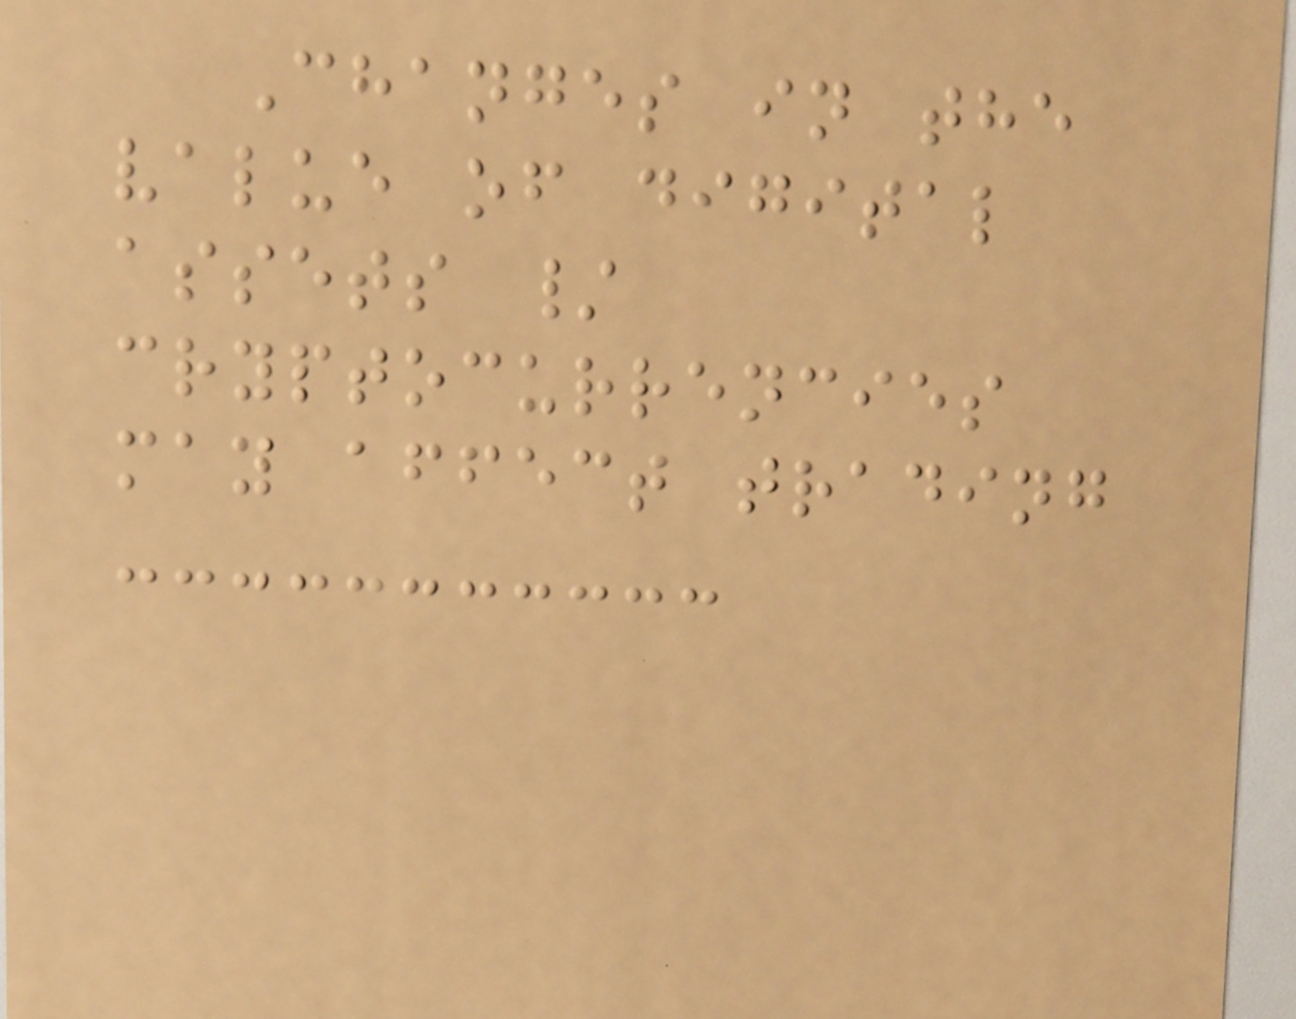Changes in the
value of digital
assets /
cryptocurrencies
may affect trading
